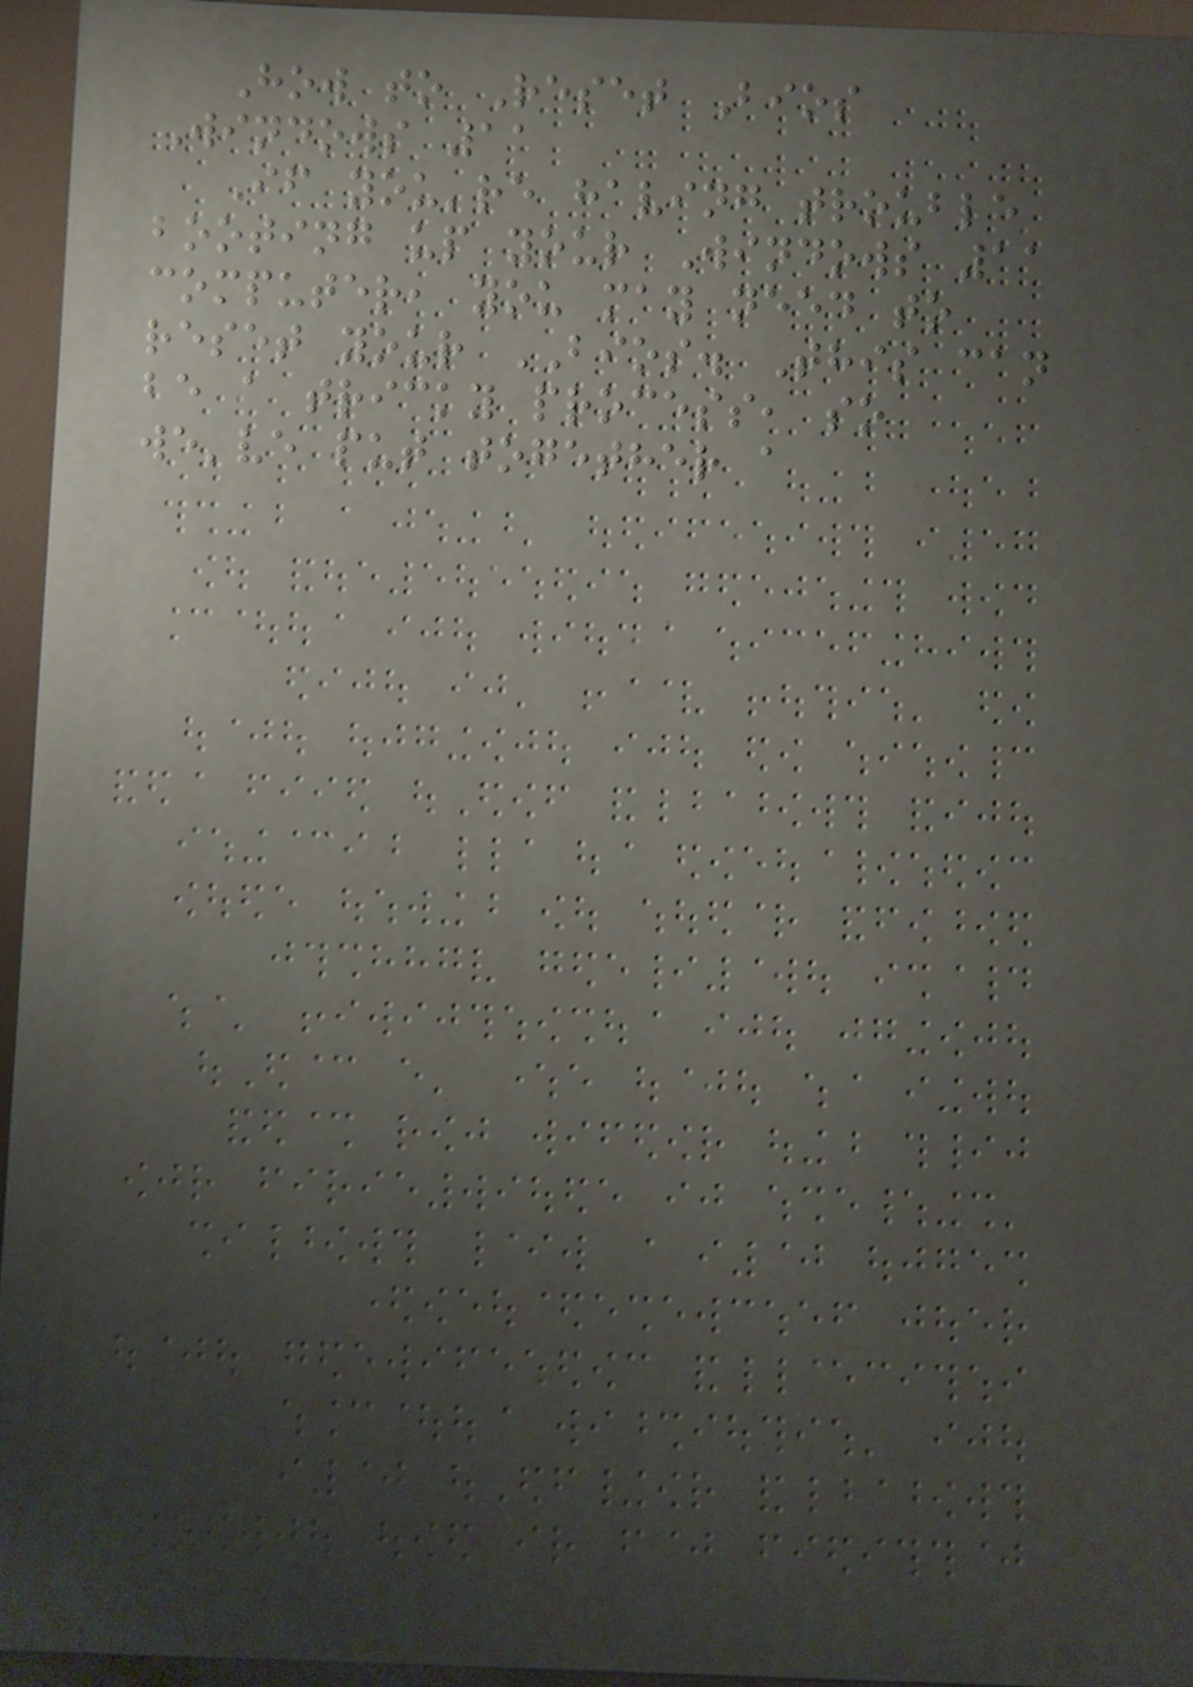How to Reset Bios
Windows 11
If you're having trouble
booting up your Windows 11
computer, you may need to
reset your BIOS. This can
be a tricky process, so
we've put together a
